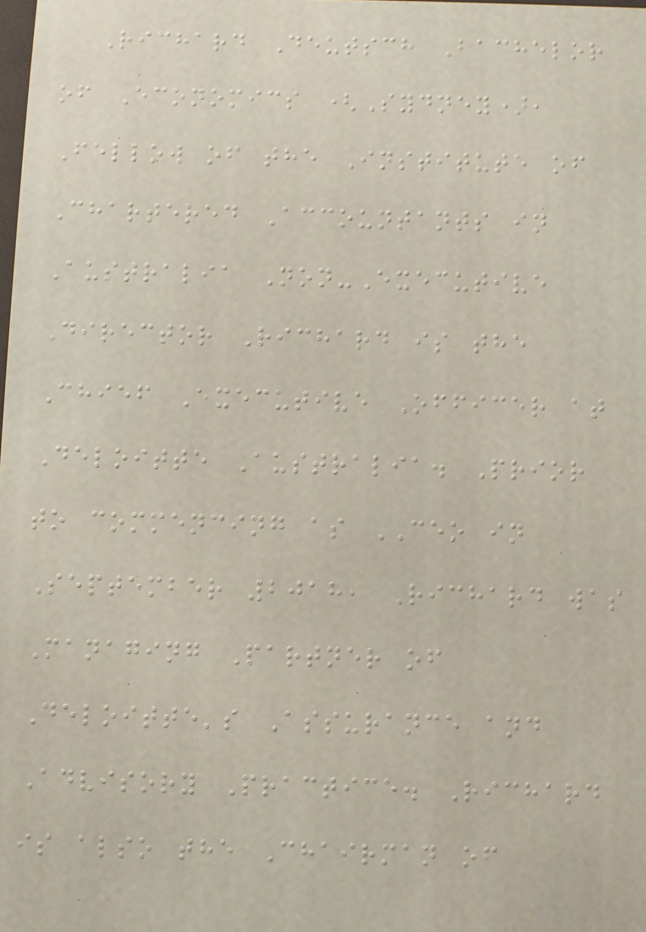Richard Deutsch Bachelor
of Economics (Sydney),
Fellow of the Institute of
Chartered Accountants in
Australia Non-Executive
Director Richard is the
Chief Executive Officer at
Deloitte Australia. Prior
to commencing as CEO in
September 2018, Richard was
Managing Partner of
Deloitte's Assurance and
Advisory Practice. Richard
is also the Chairman of
